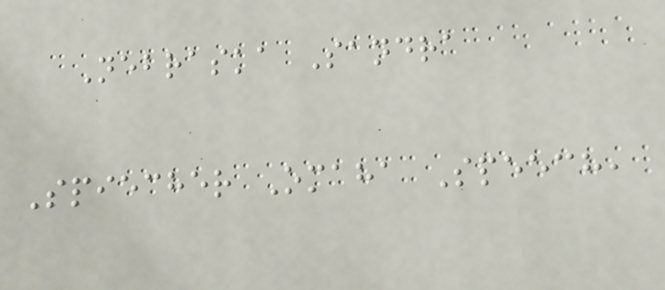Nebraska Sandra
Spiecher Omaha Speech,
